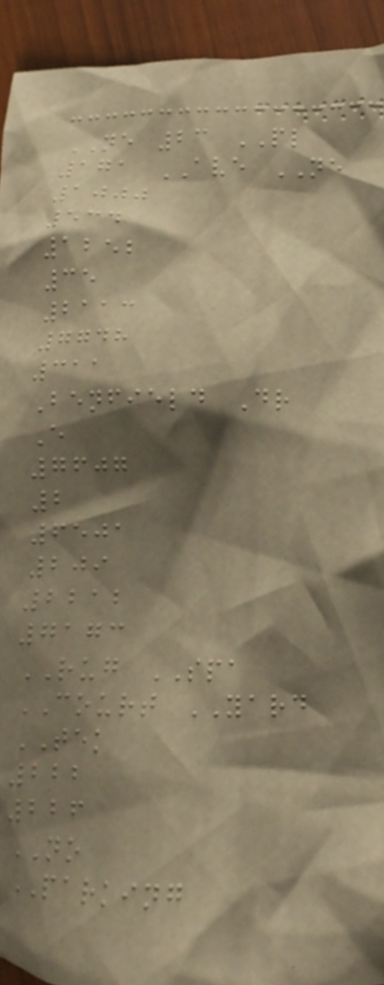NE 23 PL
171 AVE NE
1000
534
1252
35
2113
7748
311
Benfield Dr
E
7607
2
6501
209
2212
7173
RUG SPA
COURT YARD
TEK
222
226
NO
PARKING
